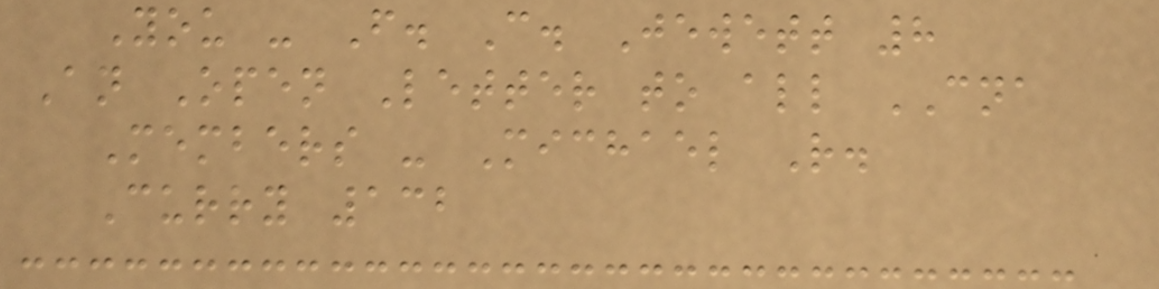You - F. C. Jewett 8
An Open Letter to all CNA
Members - Michael R.
Curry 132
